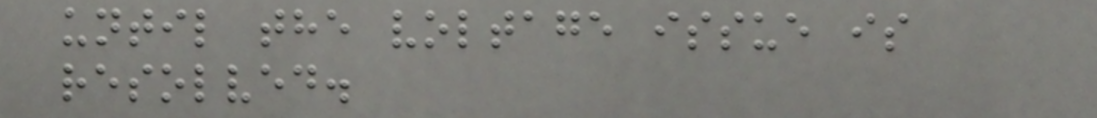until the voltage issue is
resolved.
